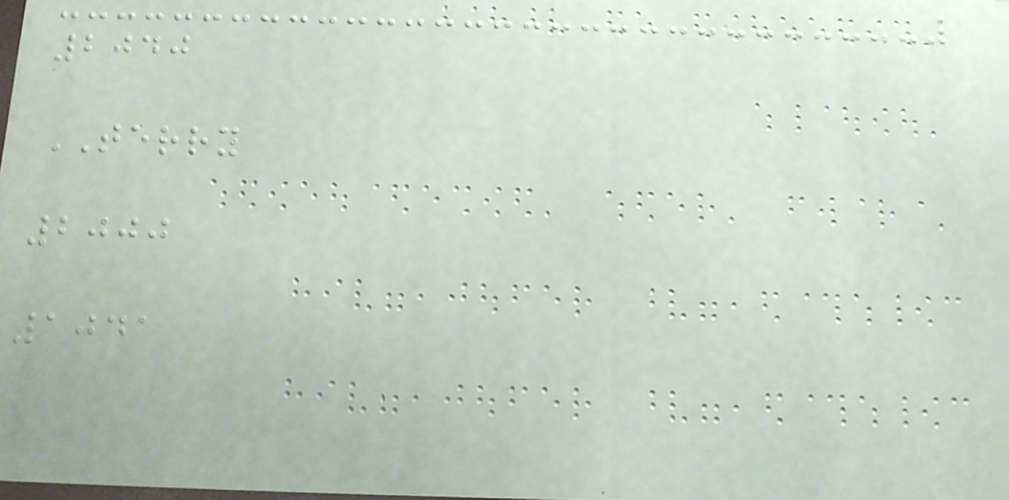2040
TERRY
2000
1041
